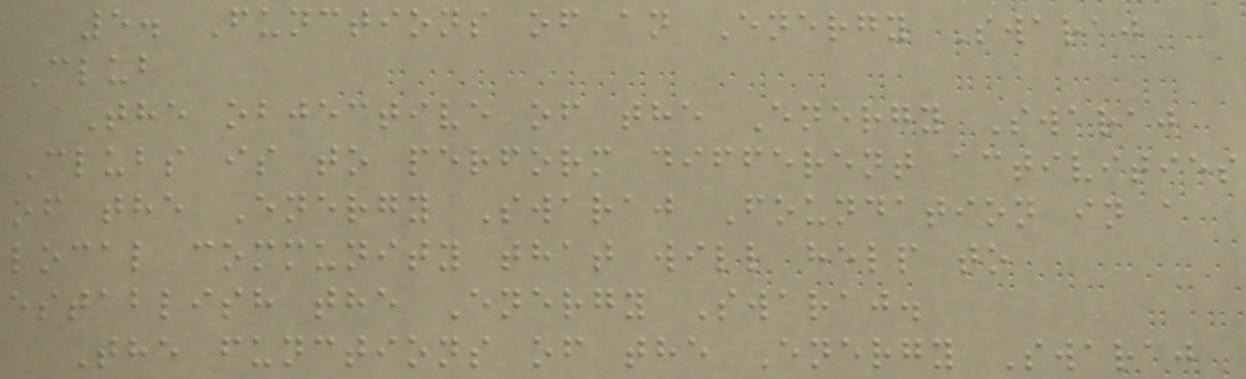5. Functions of an Energy Swaraj
Club
The objective of the Energy Swaraj
Clubs is to perform different activities
of the Energy Swaraj Foundation in a
local community that will help to
establish the Energy Swaraj.
The functions of the Energy Swaraj
